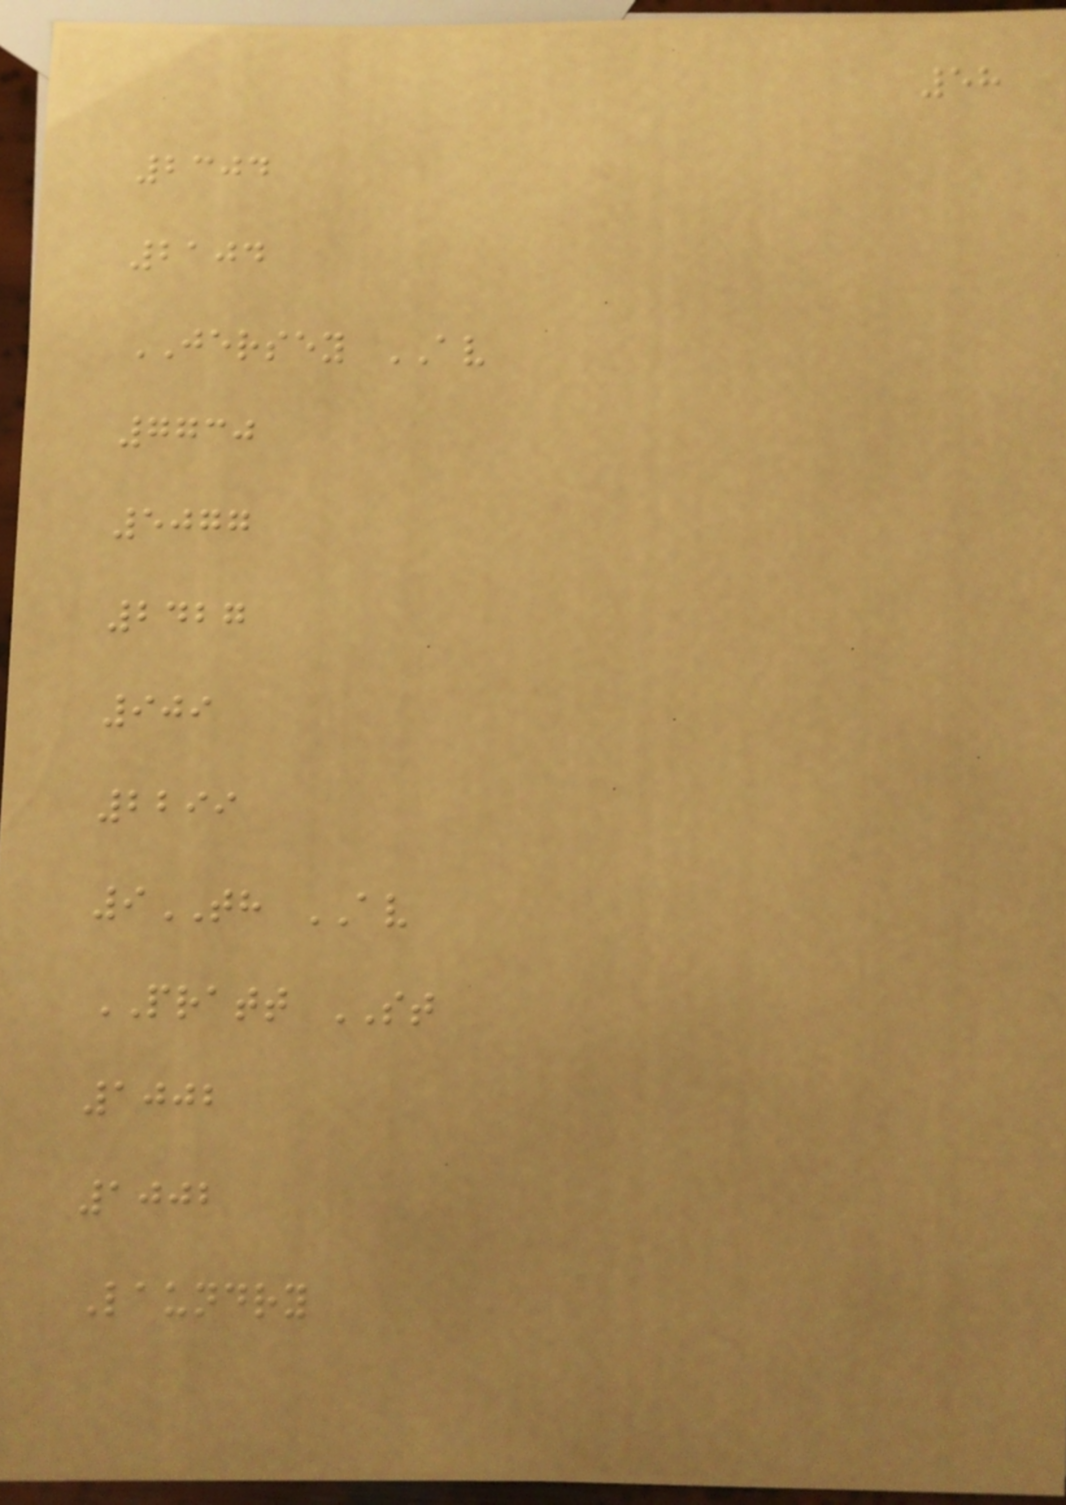58
2304
2104
JERSEY AV
7730
5077
2427
909
2299
9TH AV
PRATT ST
1002
1002
Laundry
